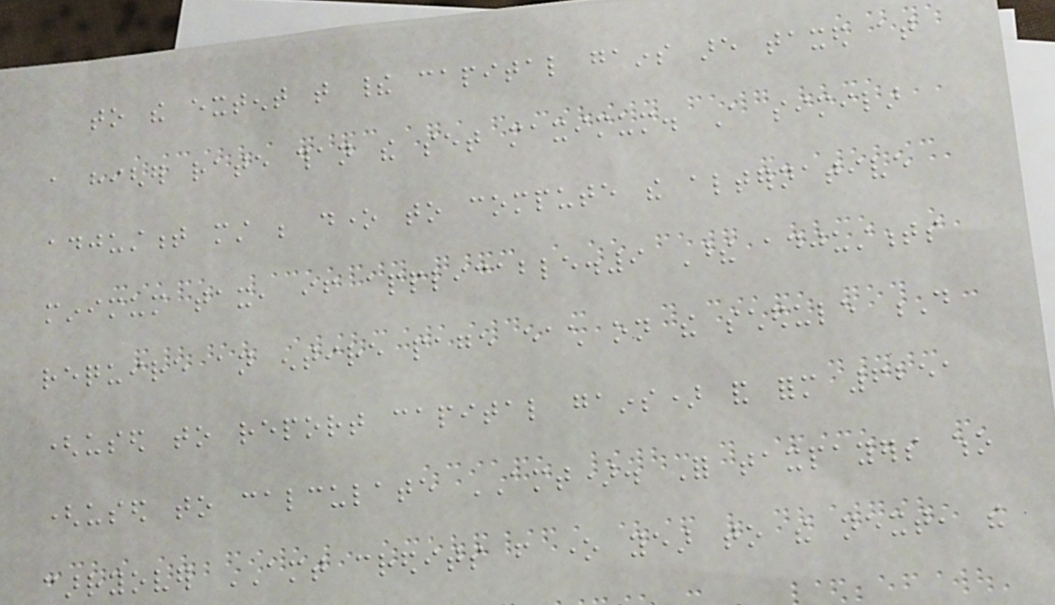to the extent that their capital gains are taxed at
a higher rate than the set maximum. A similar
adjustment must be done to compute the alternative
minimum tax, if applicable.9 These adjustments
require an entire page each on the schedule D
(used to report capital gains) and form 6251
(used to calculate AMT). For taxpayers who
carryover AMT credits from one year to the next, the
